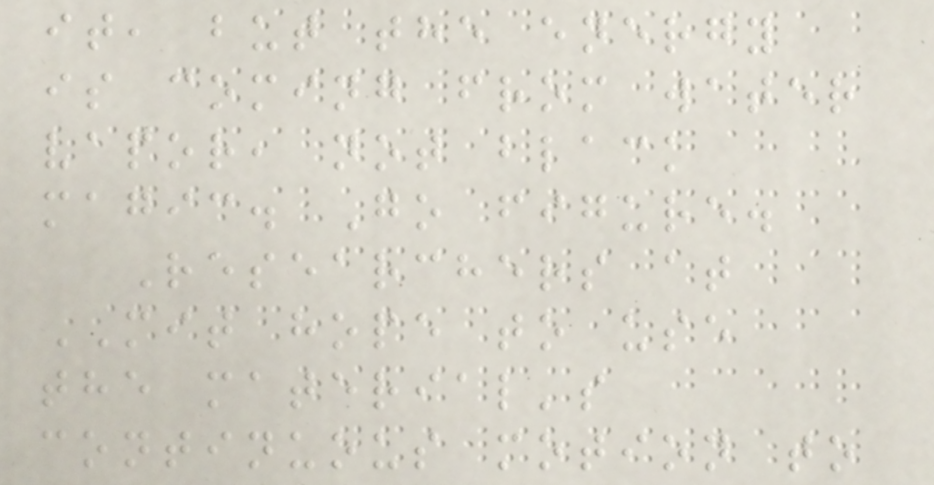it, but the energy
is coming from water
vapor, not black
magic. Go figure.
Researchers at
MIT hope to use
the material's
continuous motion to
